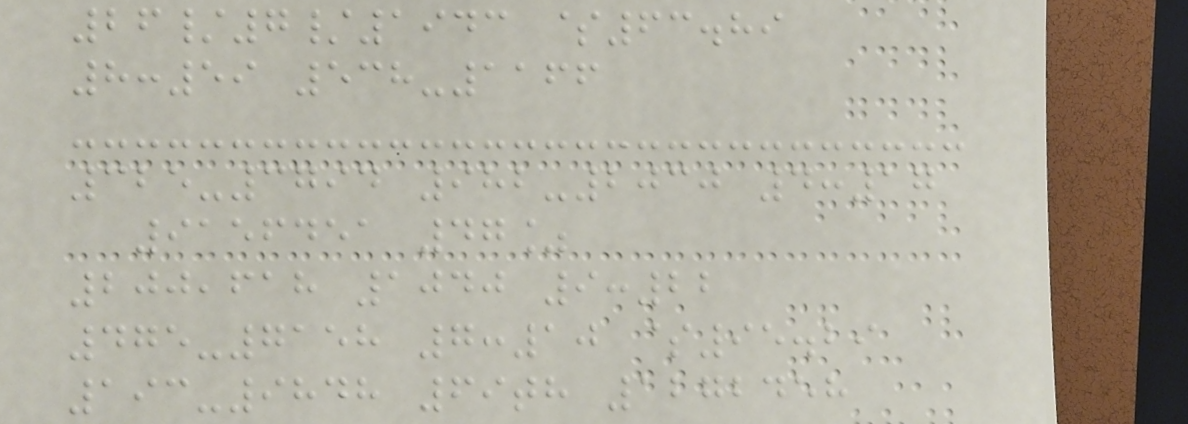26/7/1943 $63.89
8:59 538-1166
325-3794 982-2030 4:17
9156451 47%
200,618 1040 9:22
475-7158 7:10 $95.29
193-9848 69th 1272458
